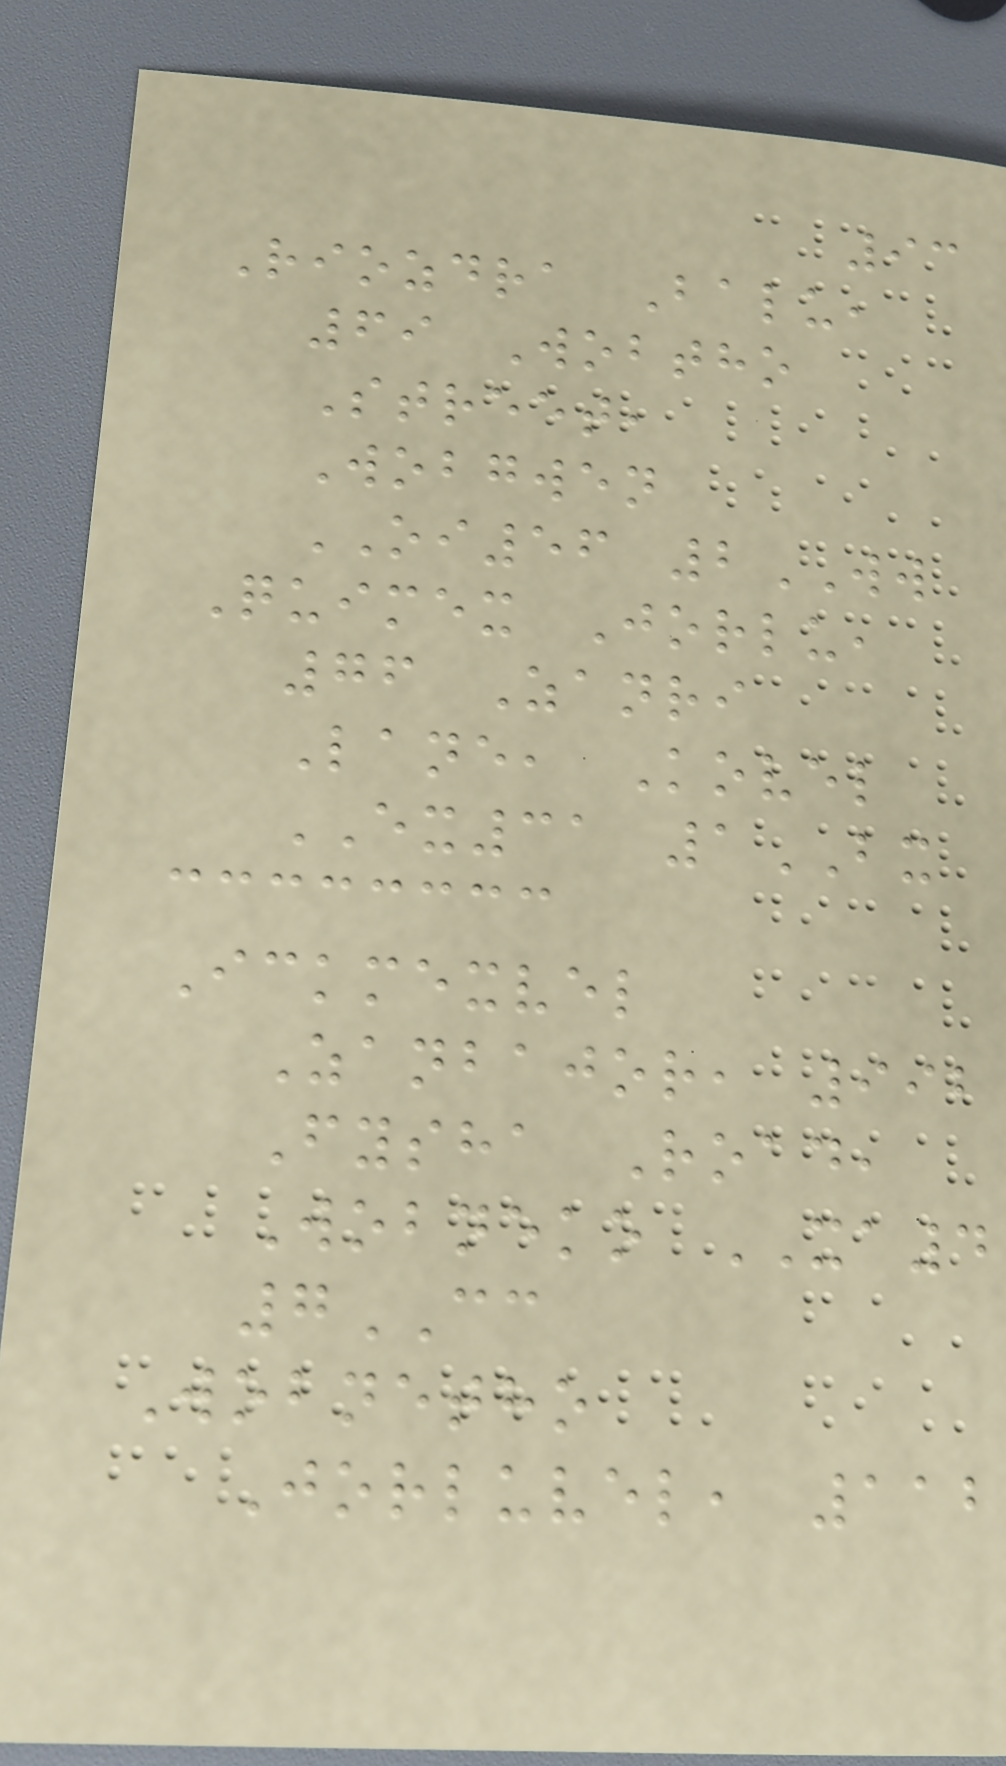93
Riozdra Balu,
69 Wobtho
Street,
Wobgwen
OI56 2WW
Quimex Jorlu,
76 Zanri
Lane, Kovel
EX31 1BX
Ickmexvel
Zanbajor, 992
Fysha Road,
Wobneko XA4
7CC
Wobnetho
Jorluvel, 112
